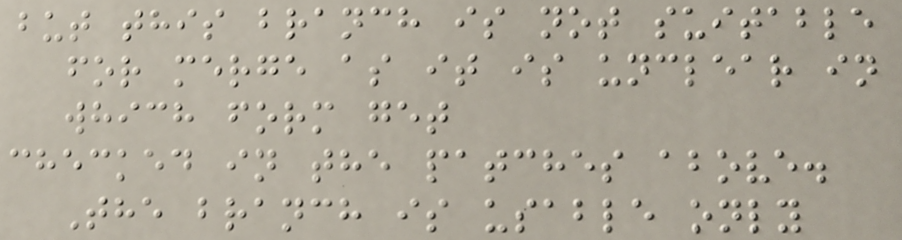but this branch is not suitable
for merge as it is unclear in
which form get
checked in the patches above.
The branch is usable only
